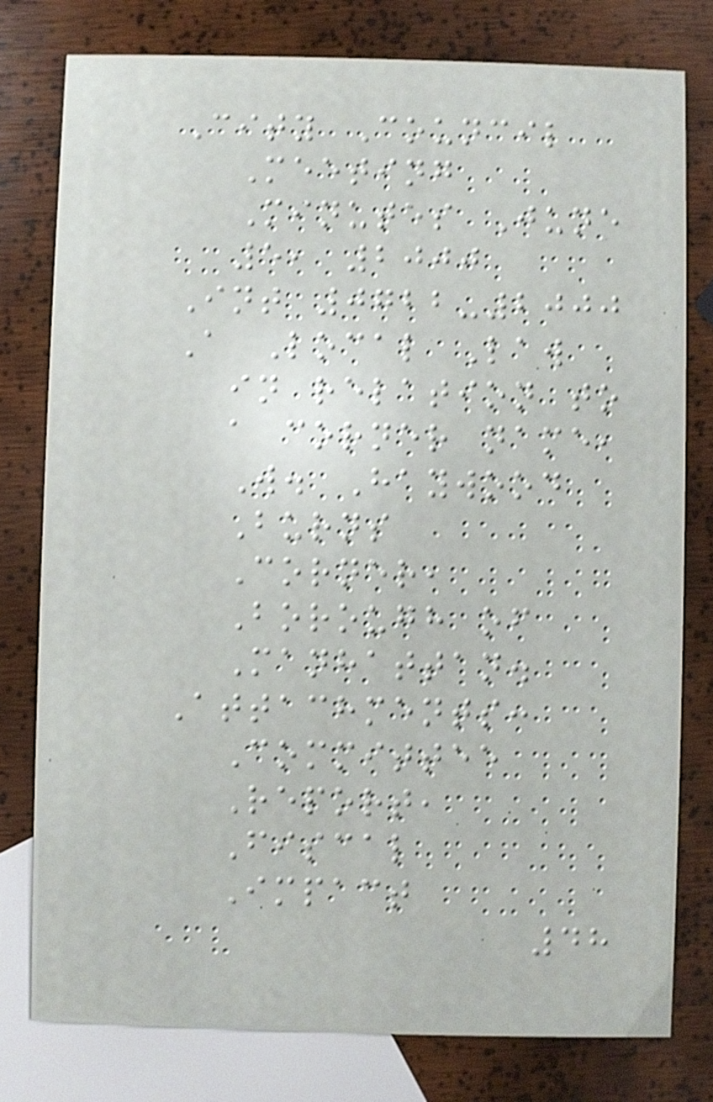City Council
Meeting
Minutes June
5, 2000
Int 0722-2000
A Local Law
in relation to
a corner name,
W. Haywood
Burns
Corner,
Borough of
Manhattan.
Attachments:
Committee
Report,
Fiscal
Impact
48
